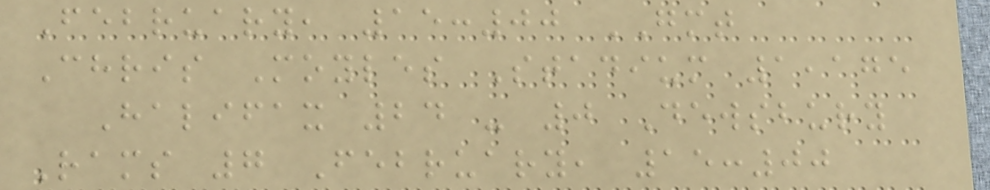February, 15:00 GMT
Chris Moyles Stadium 1,175
Halifax 24 - 0 Dewsbury
Rams 7 February, 15:00
